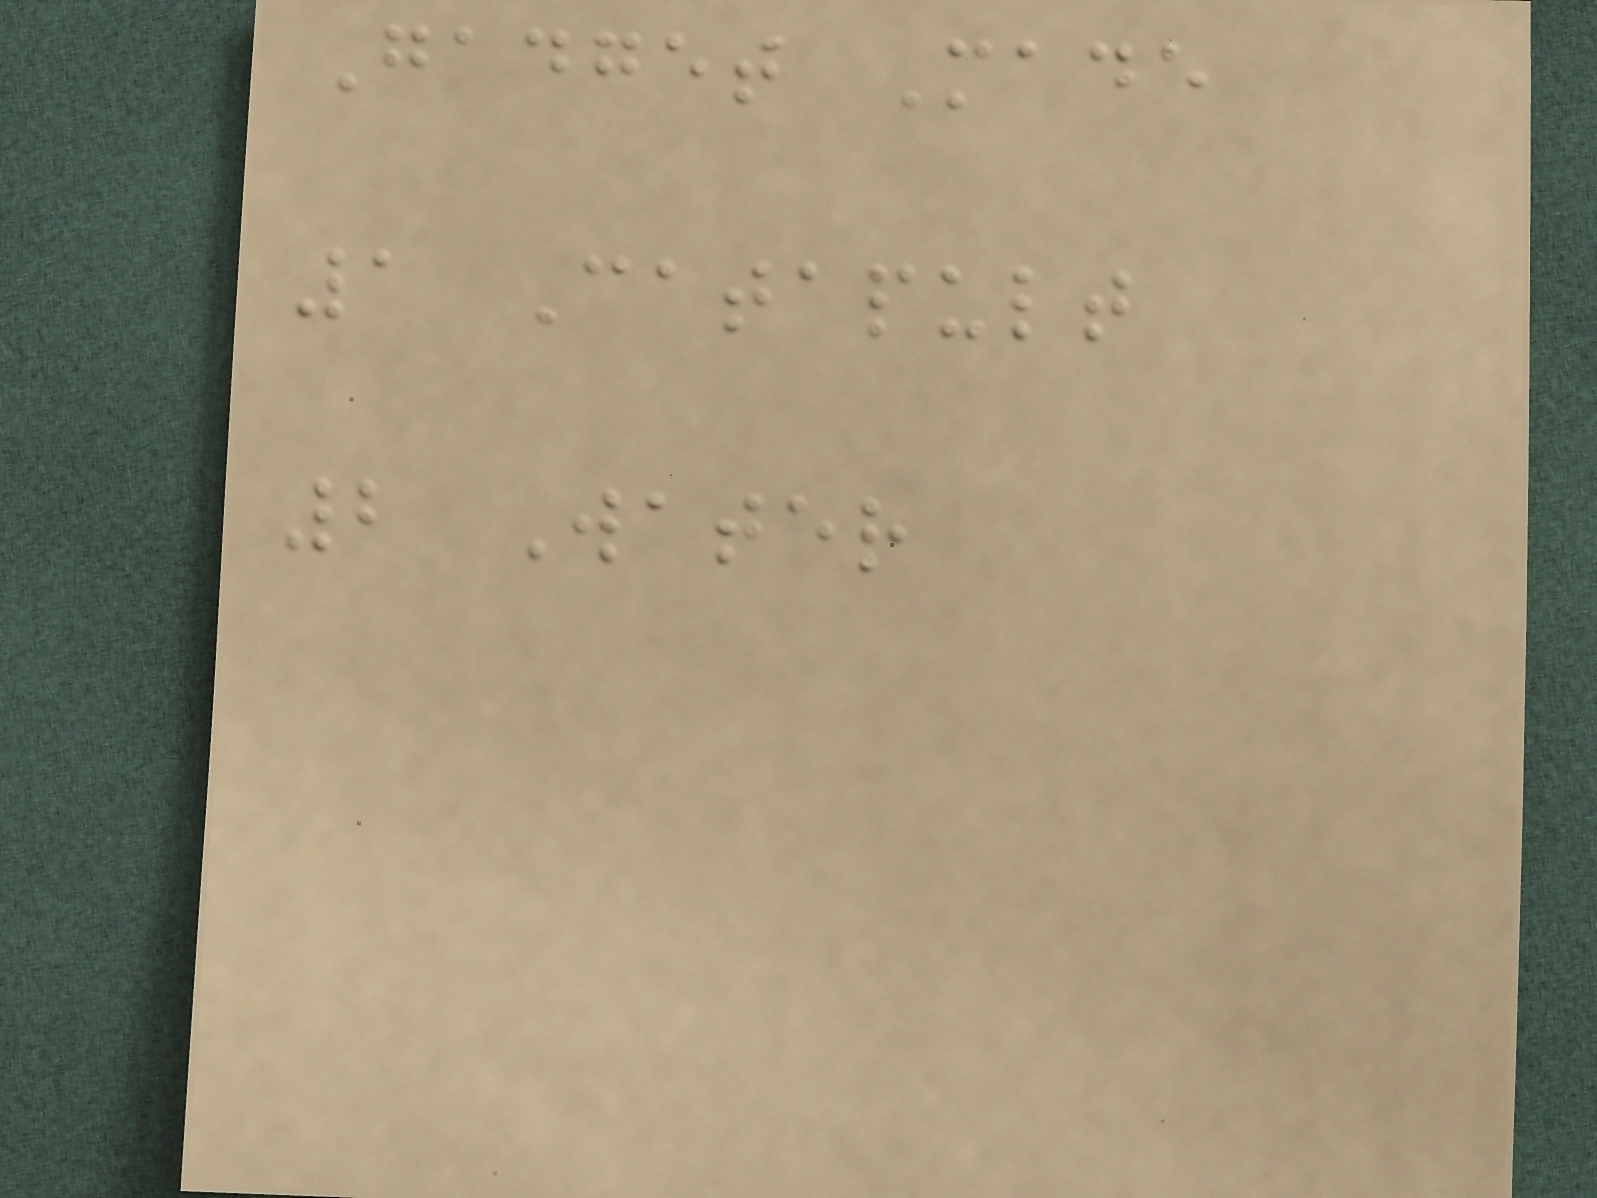Gadget Made
1 Catapult
2 Water
